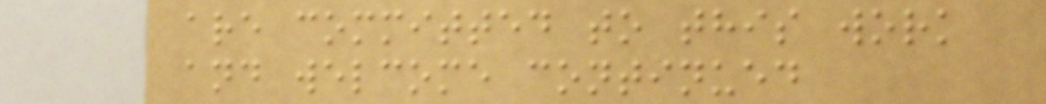are committed to this work
and welcome continued
